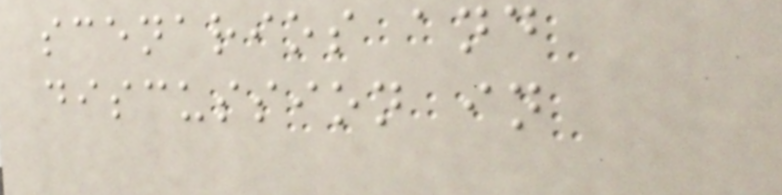scenarios and
discussion in
